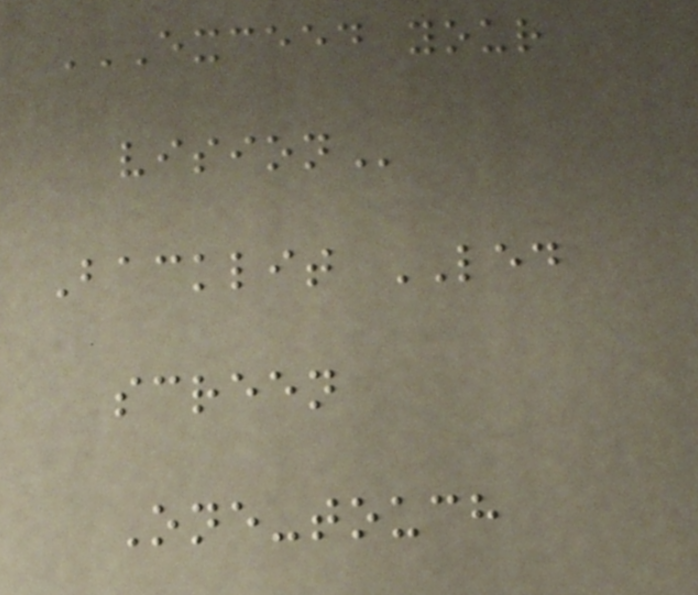EXCEED YOUR
VISION
Backlit LED
screen
One-touch
